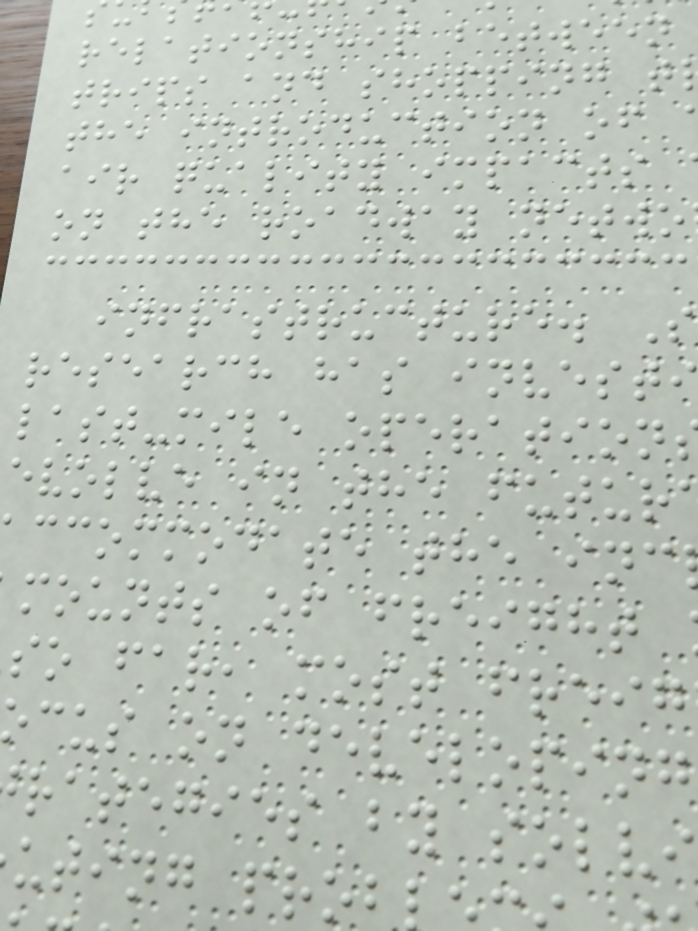relationship between
trips and shopping t
the introduction of
air quality impacts
on the roadway netwo
infrastructure. S
research has invest
last-mile operation
evolve in the futur
ccommodate the inc
mounts of freight
so far, most freig
cus on developing
rategies by solvi
uting prob
